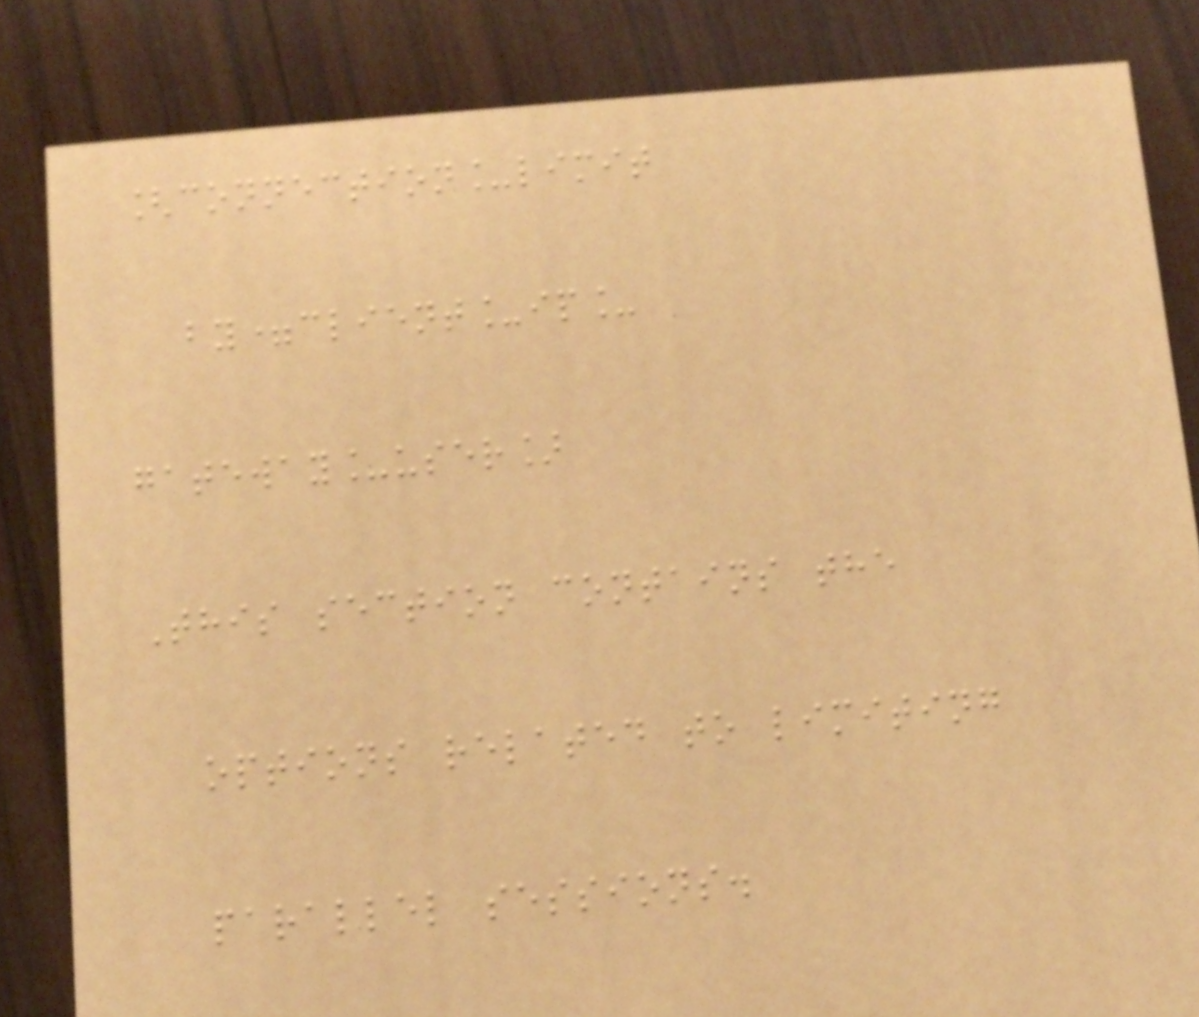[connection_limit
by=client_ip_
gateway_user]
This section contains the
options related to limiting
parallel sessions.
